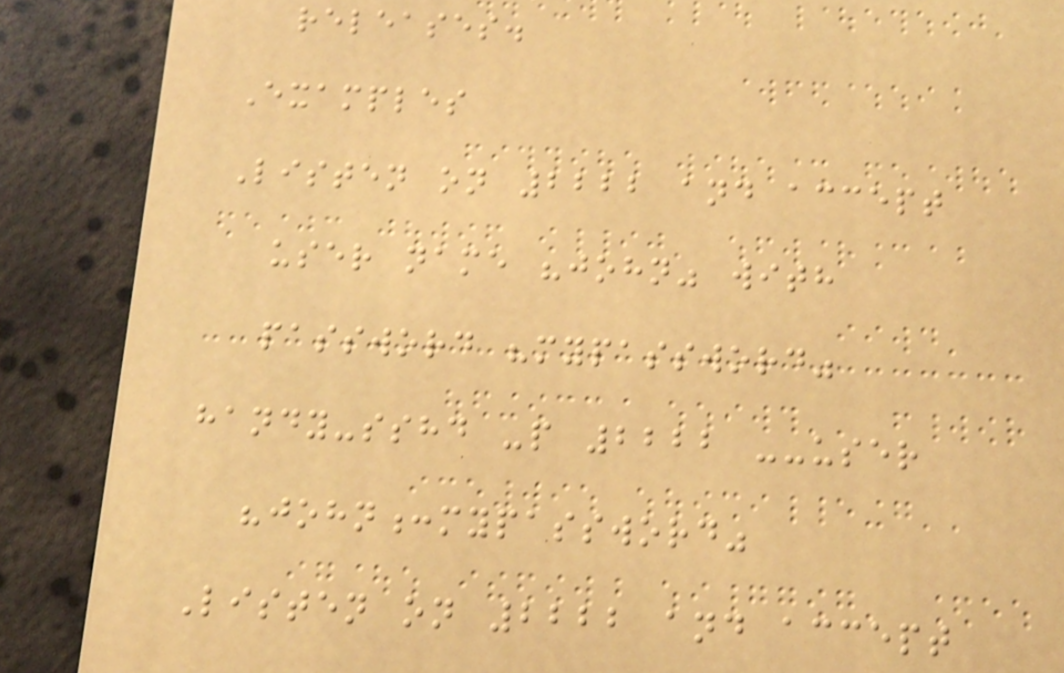releases.
Examples
Listen on 2222 and accept
user name "john" with
password "mypassword"
handy-sshd -p 2222 --user
"john:mypassword"
Listen on 2222 and accept
